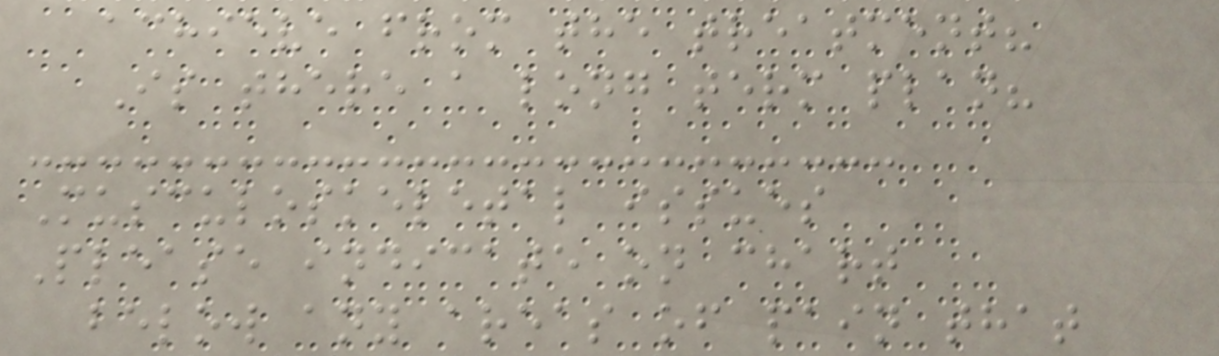achieve from the treatment?
Is there a long term plan?
Musculoskeletal issues
Please indicate on chart
below any areas of pain that
